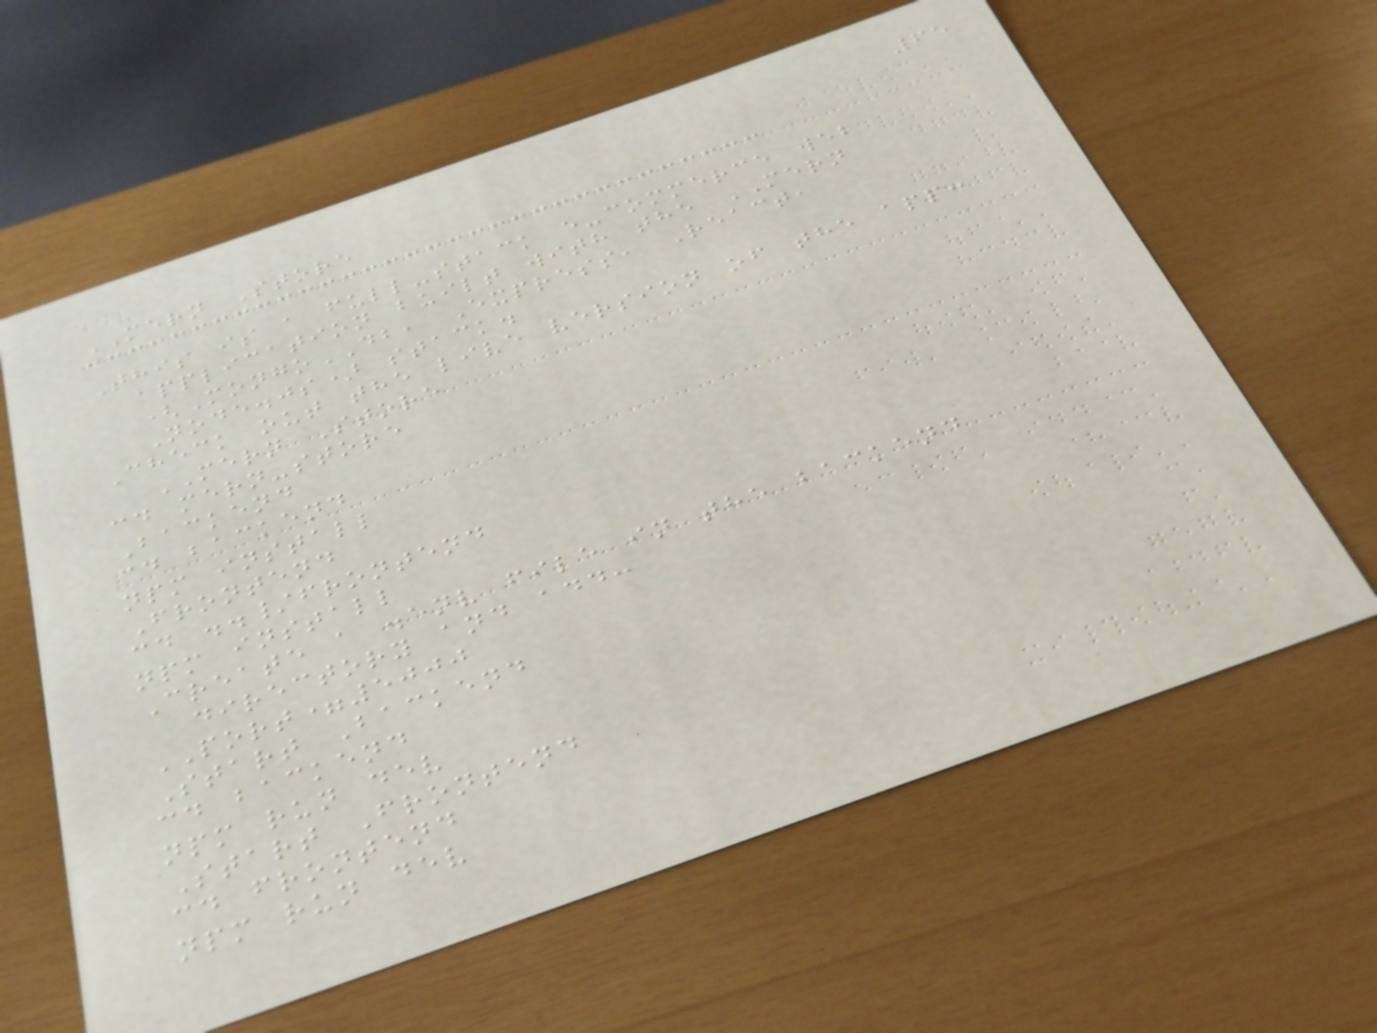65
MERN Store
This is a full-stack e-commerce web
application built with the MERN
(MongoDB, Express, React,
Node.js) stack.
Check out the live version of the app:
MERN Store
cd mern-store
Backend
cd backend
npm install
Frontend
cd ../frontend
npm install
Create a .env file in the backend
directory and add:
PORT=5000
Start Backend
cd backend
npm run dev
Start Frontend
cd frontend
npm run dev
